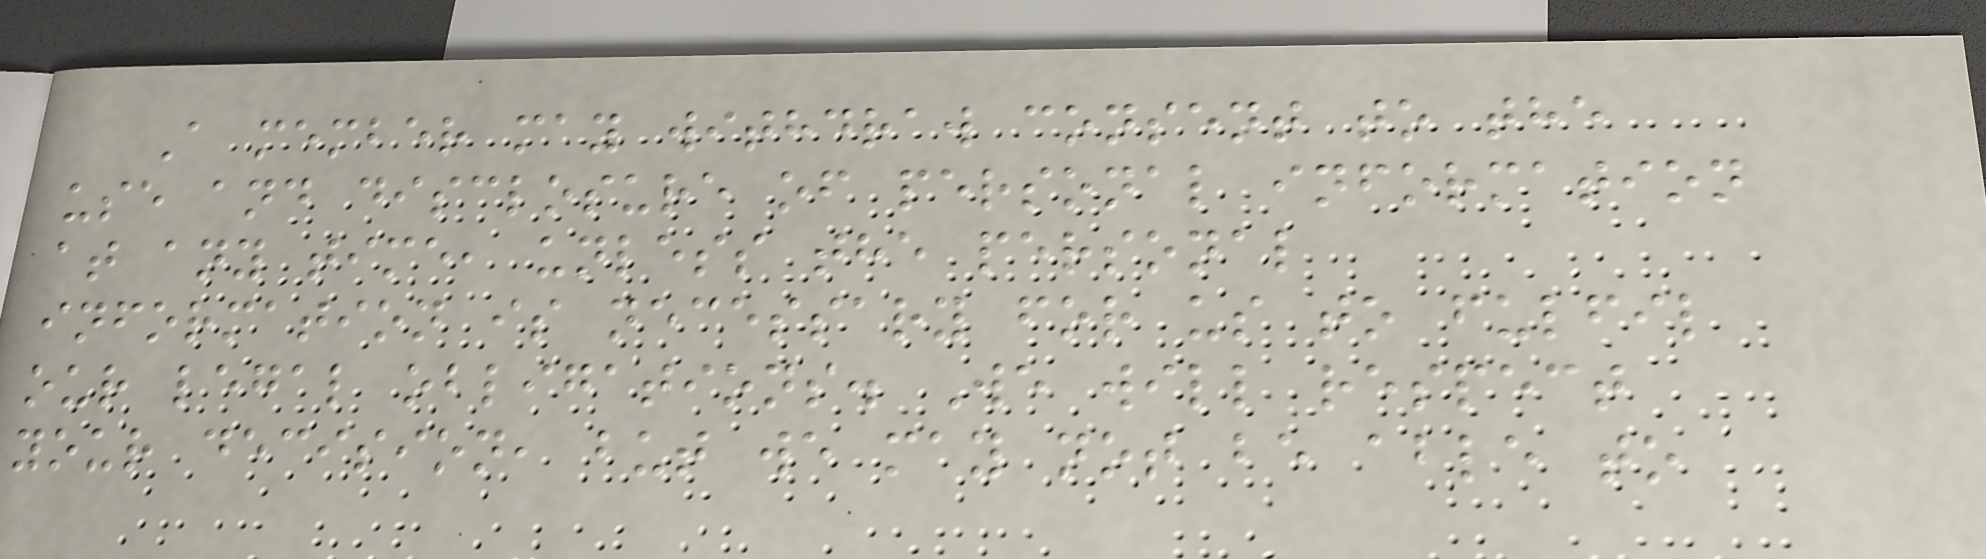A member may withdraw consent to the
use and disclosure of personal information
at any time, unless the personal
information is necessary for us to fulfil
our legal obligations. We will respect
your decision, but we may not be able to
